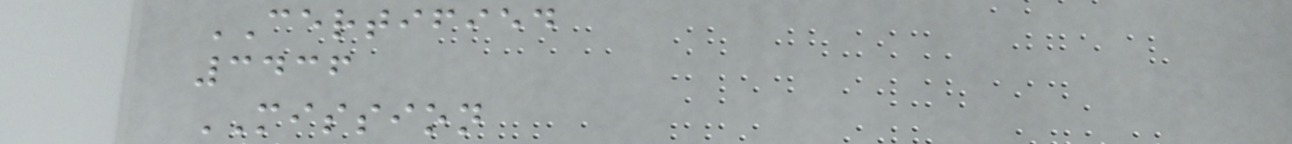CERTIFIED
3436
MISSION
